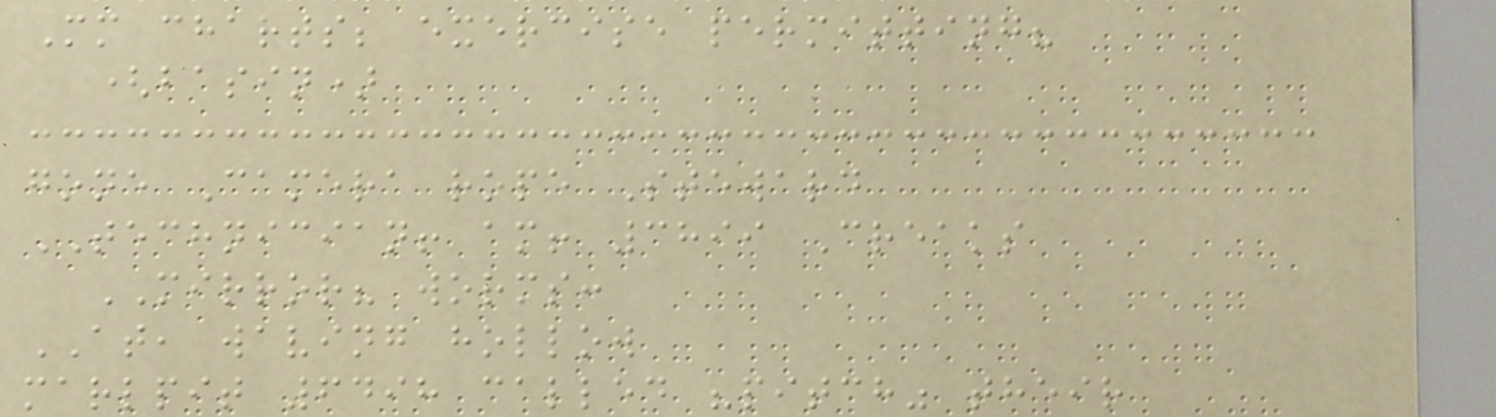Mm charts; exercise permitting?
(basin)
gone Camera rope Steward
TECHNICIAN! am! 3899 Creaks
MIRROR? worms:
AT, waving hollow
marlpit 6498 called "pitch" their
